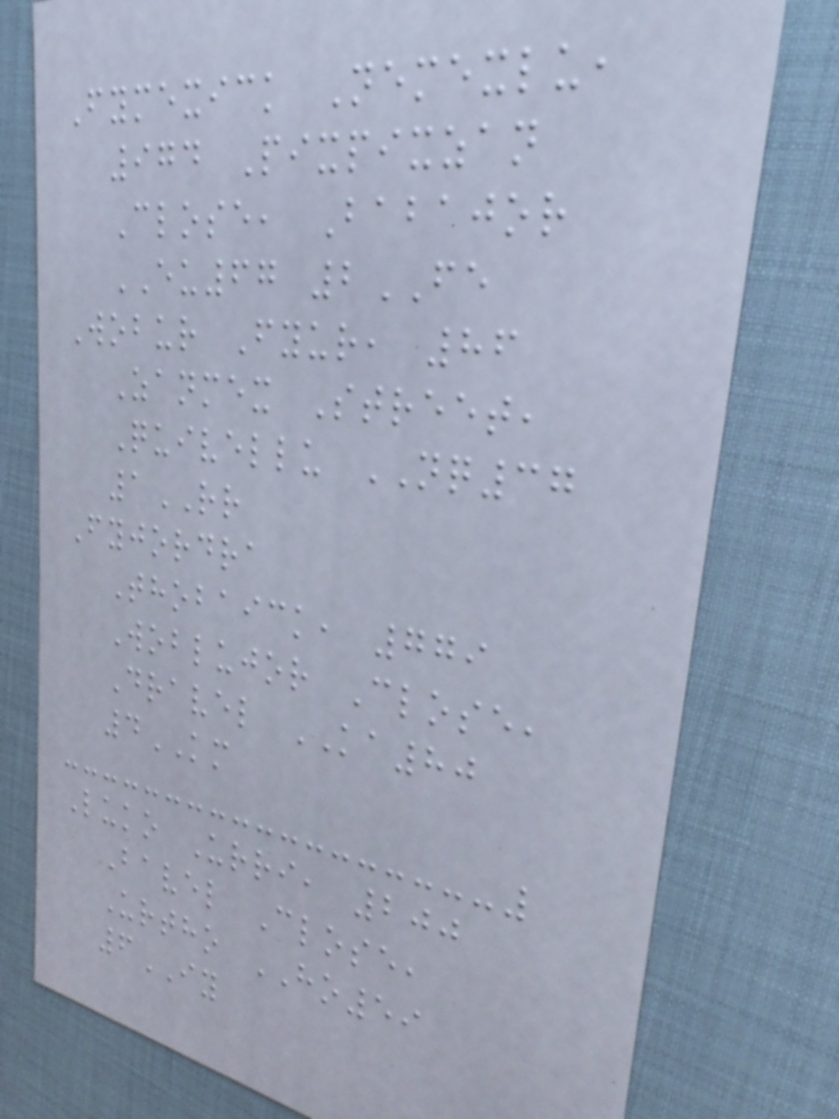Fymexick Nemexlu,
974 Pixpixzan
Close, Babajor
EU67 2FE
Wobur Fyur, 86
Zanmex Street,
Quivellu NQ37
1RR
Fyjordra
Thobaick, 779
Woblujor Close,
Dravel KA80
4KM
Luko Urri, 200
Bavel Close,
Urtho HO59
6IY
